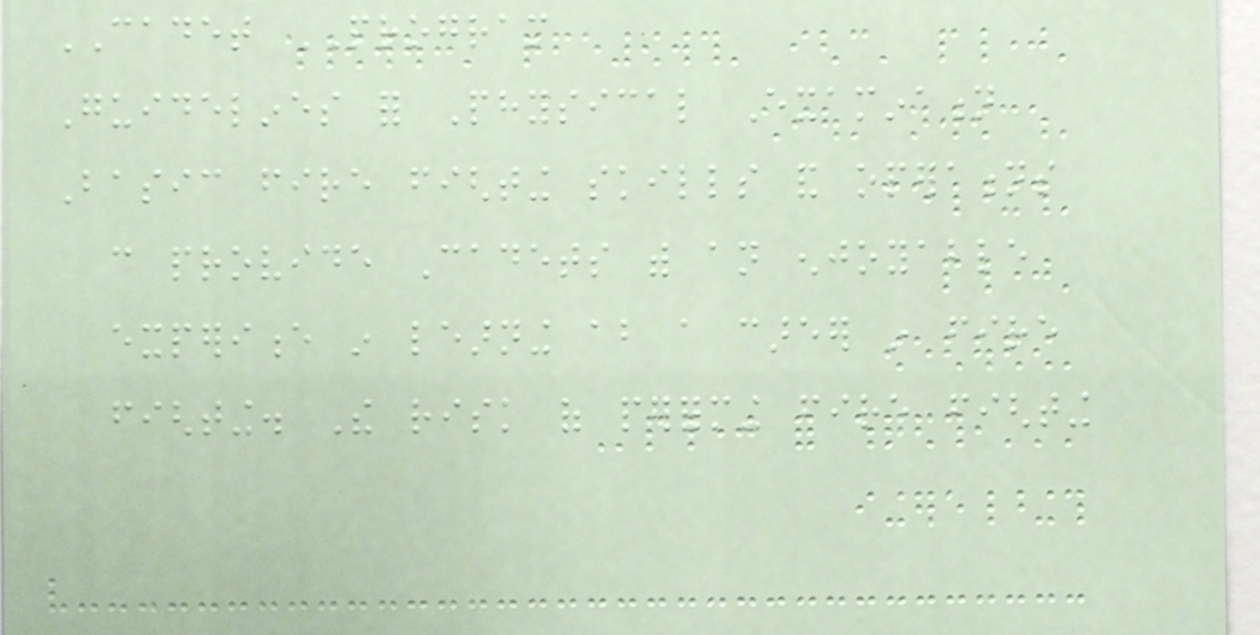CADET PROGRAM
Guidelines for Physical Examination
Basic fire fighting skills and operations
can provide Cadets with an enjoyable
experience in learning about a career in fire
fighting. The risk of performing fire fighting
